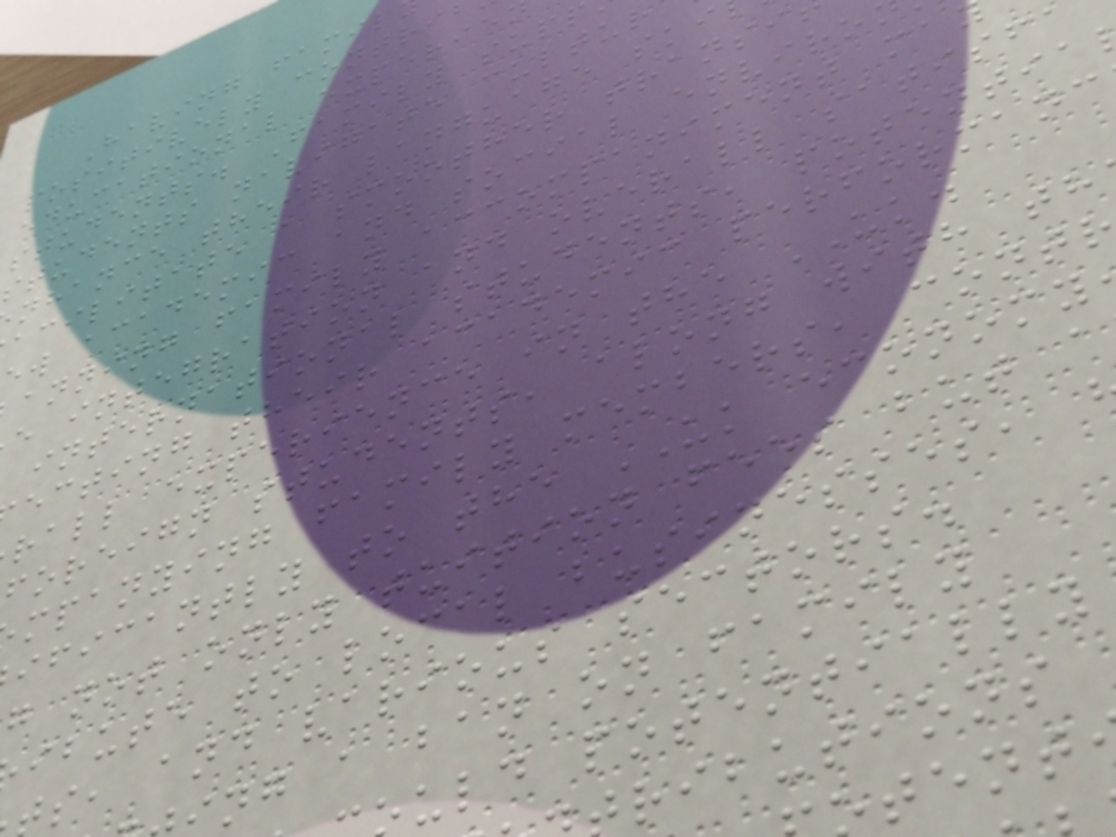Having famil
positively contri
educational experie
students. Family sup
students navigate cultur
nhance their language ski
acilitate a smoother transi
ew academic and social enviro
anning family accompaniment ma
e integration and overall satisf
international students, potentia
ecting their academic performanc
rall experience in the UK.
foreign students, along with th
mpanying family members, cont
ificantly to the UK economy
g not only tuition fees but a
ibute to local businesses,
s, and various sectors.
ng a ban on family
uld potentially
ributions
